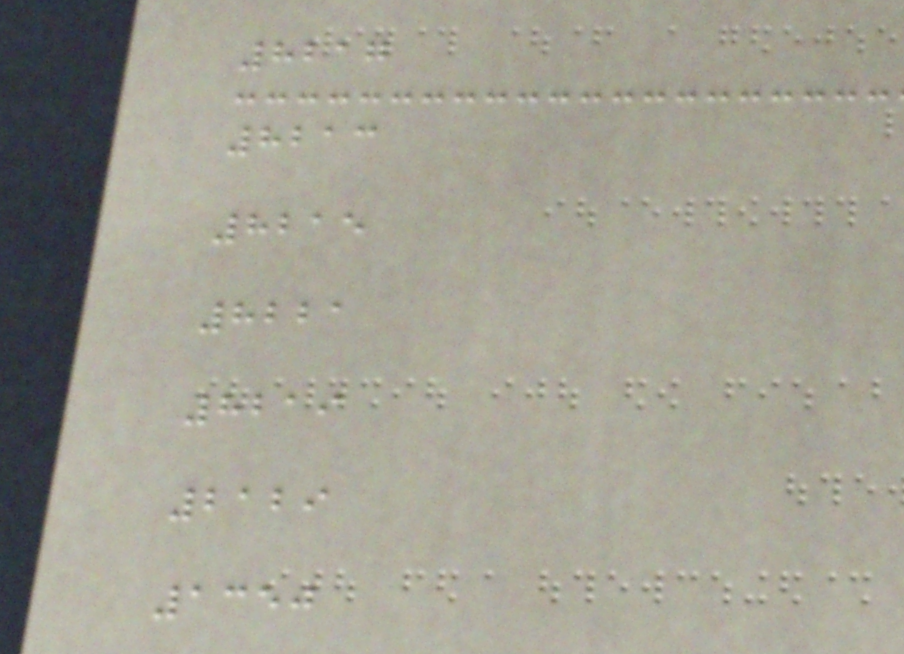8217
8213
8215
8221
8219
2129
1350
